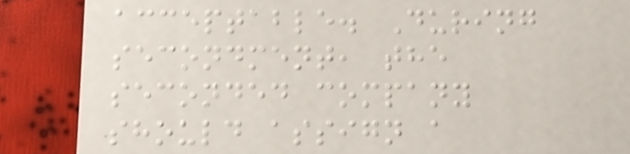acceptable. During
secondment, the
seconded company
should assign a
